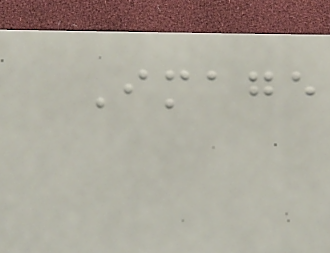Image
